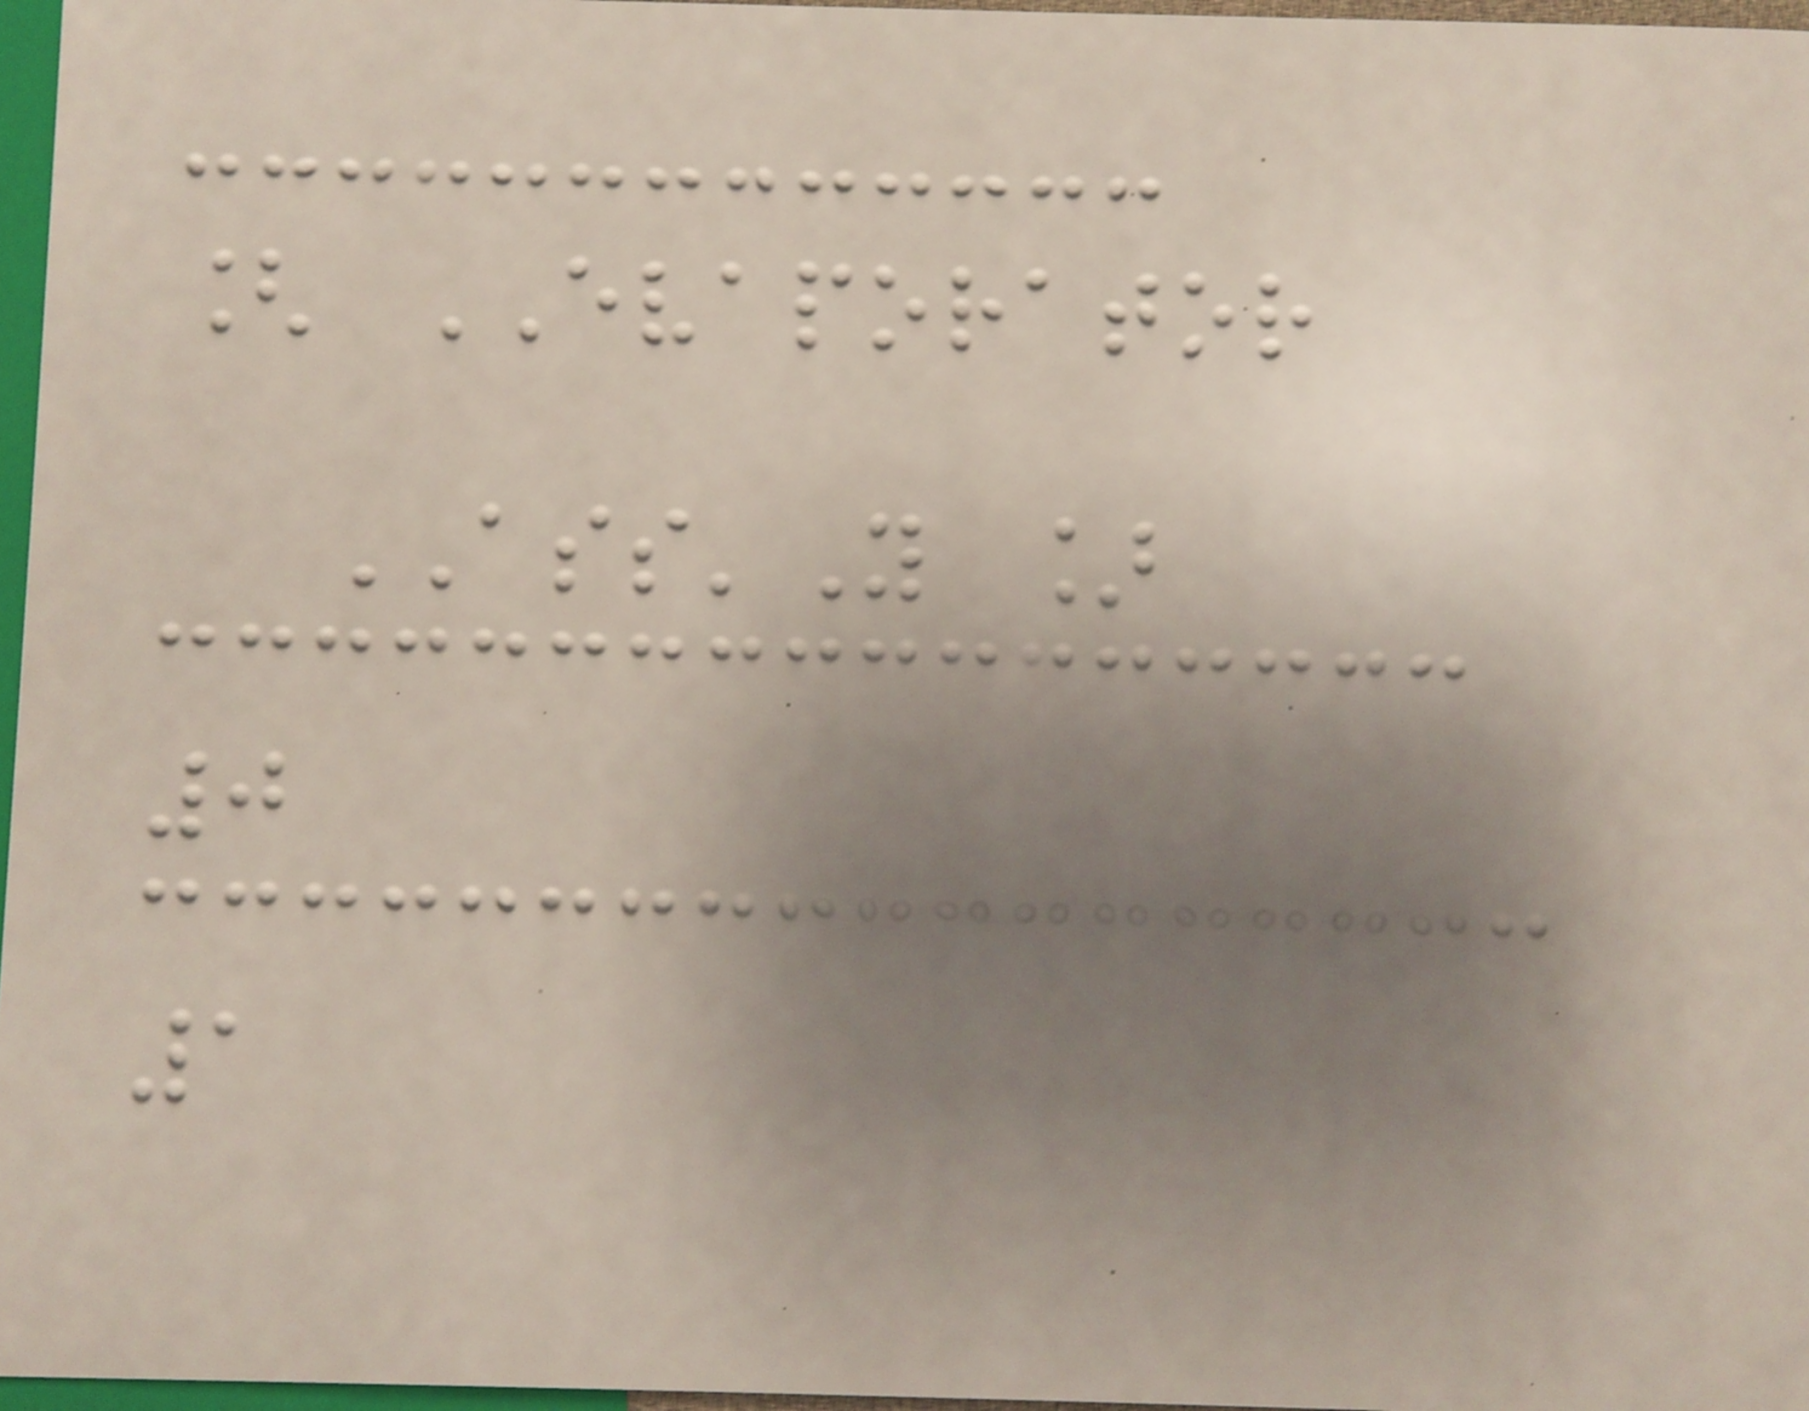[ EVAPORATOR
ASS'Y ]
0
1
